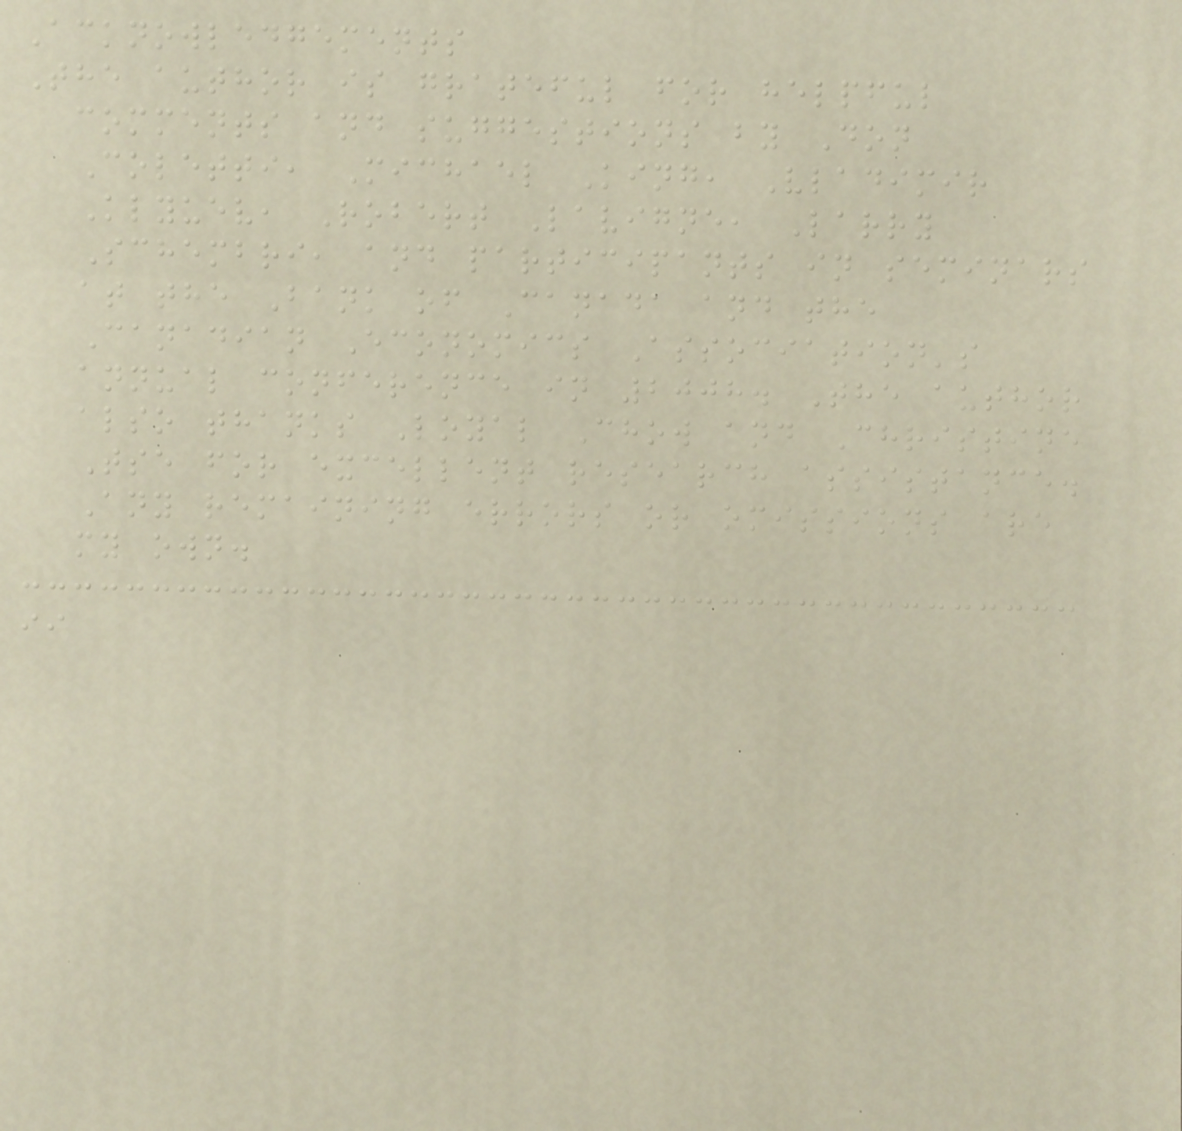Acknowledgements
The author is grateful for helpful
comments and suggestions by Don
Coletti, Michael King, Vladimir
Klyuev, Robert Lavigne, Larry
Schembri, and participants in seminars
at the Bank of Canada and the
Canadian Economics Association's
annual conference in 2008. The author
also thanks Loyal Chow and Christine
Tse for excellent research assistance.
Any remaining errors or omissions are
my own.
ii
